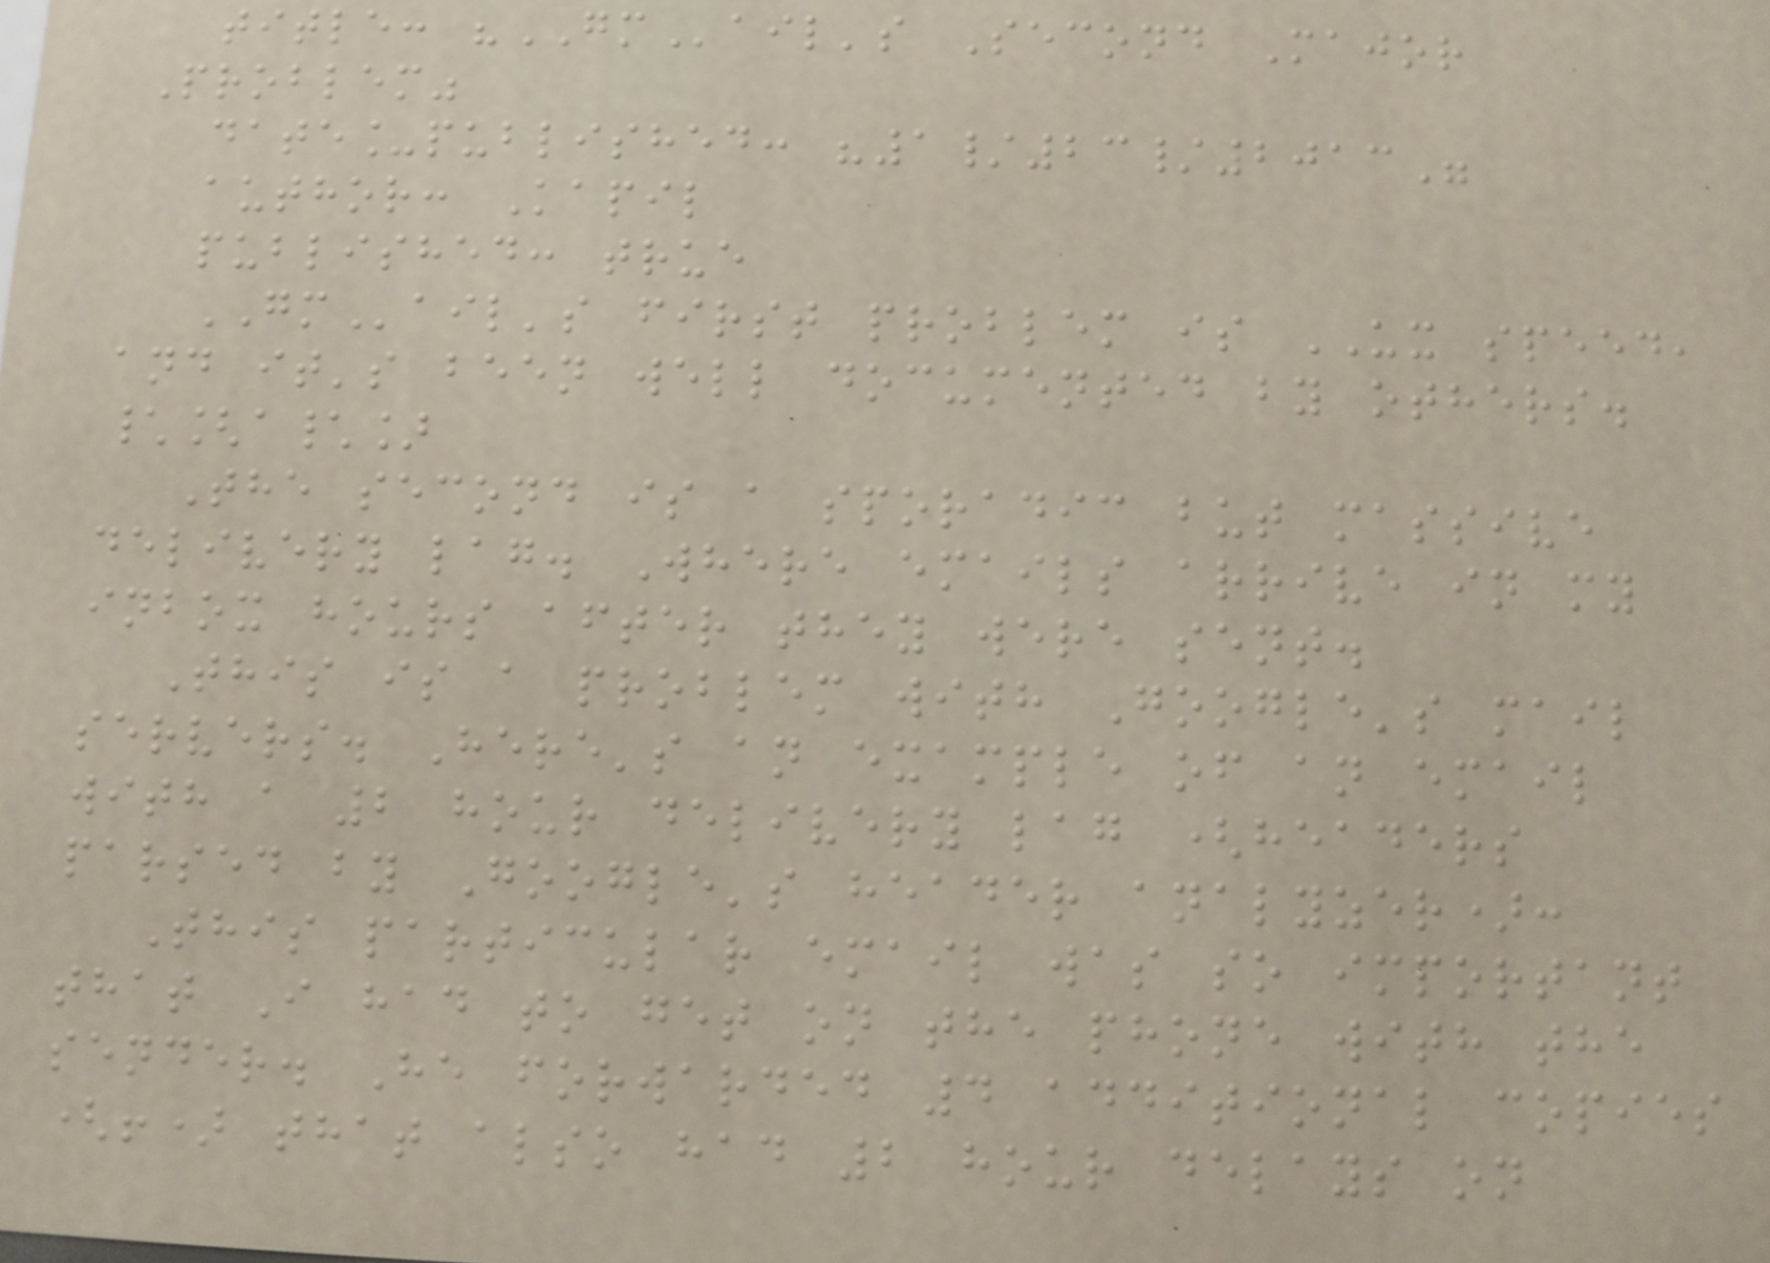title: "GMail's Second Major
Problem"
date_published: "1/23/2013"
author: Kapil
published: true
GMail's first problem is UX speed,
and it's been well documented by others.
\[a\]
The second is a sporadic but massive
delivery lag. Where emails arrive in my
inbox hours after they were sent.
This is a problem with Google's mail
servers. Here's an example of an email
with a 2 hour delivery lag (headers
parsed by Google's header analyzer):
This particular email was so important
that I had to get on the phone with the
sender. He forwarded 4 additional copies
(!) that also had 2 hour delays on
